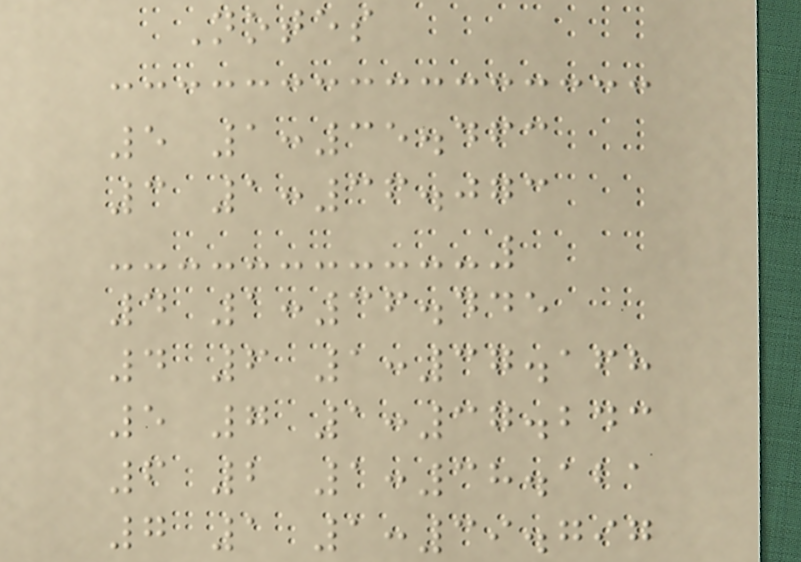Notes
5 1:35.463
3 1:36.073
4 1:36.445
4 6 1:37.168
5 7 1:37.243
6 2 1:38.121
7 1 1:39.797
